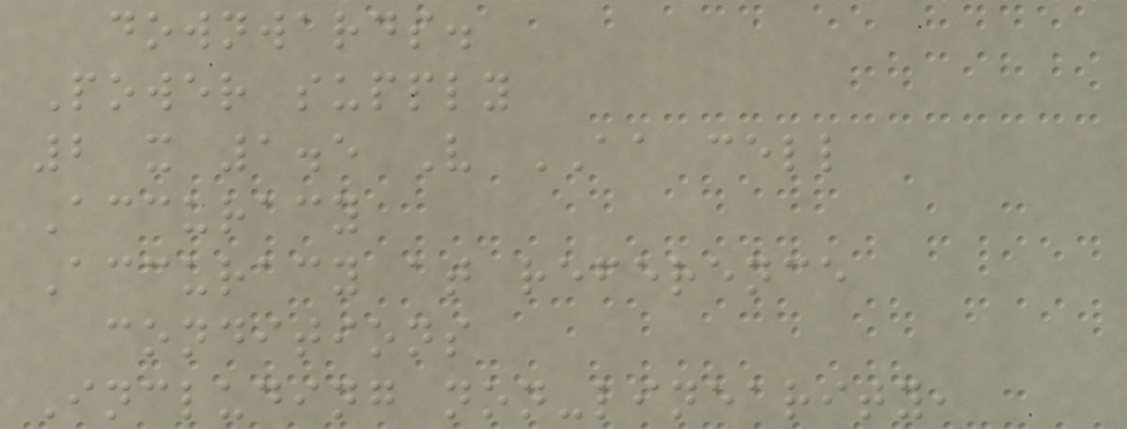downwards.
Power supply
2 x 1.5 V AA cell
Accuracy
Accuracy at reference
conditions
Including non-linearity,
